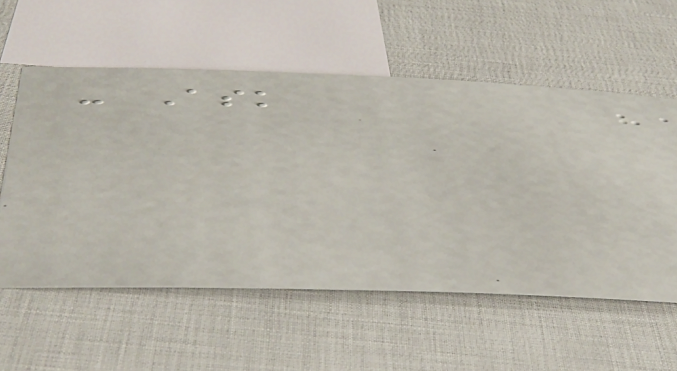- Ask
